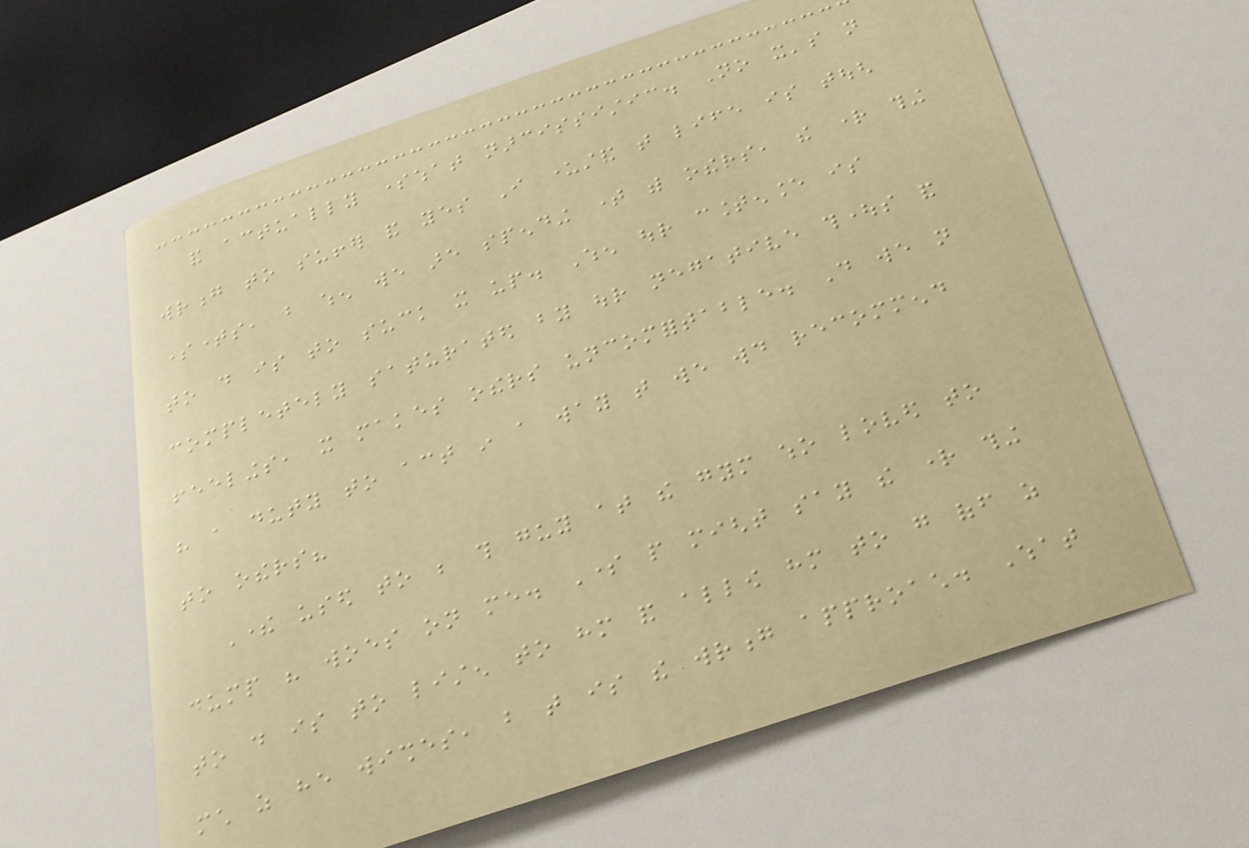and actually somewhat narcissistic. No it's not
wrong to suffer and yes I understand that life is tough
sometimes, but when we are spending time with others, the right thing
to do is to suck it up. When our countenance is
completely saturated by our negative thoughts and
feelings, it makes others uncomfortable. Do we not
have a duty to act in a way that we would recommend
to others?
There used to be this guy at the gym who loved to
dump his woes on me. Some people might say the right thing
to do is to listen to him and allow him to go off as
much as he wishes, but that is the wrong approach. What
